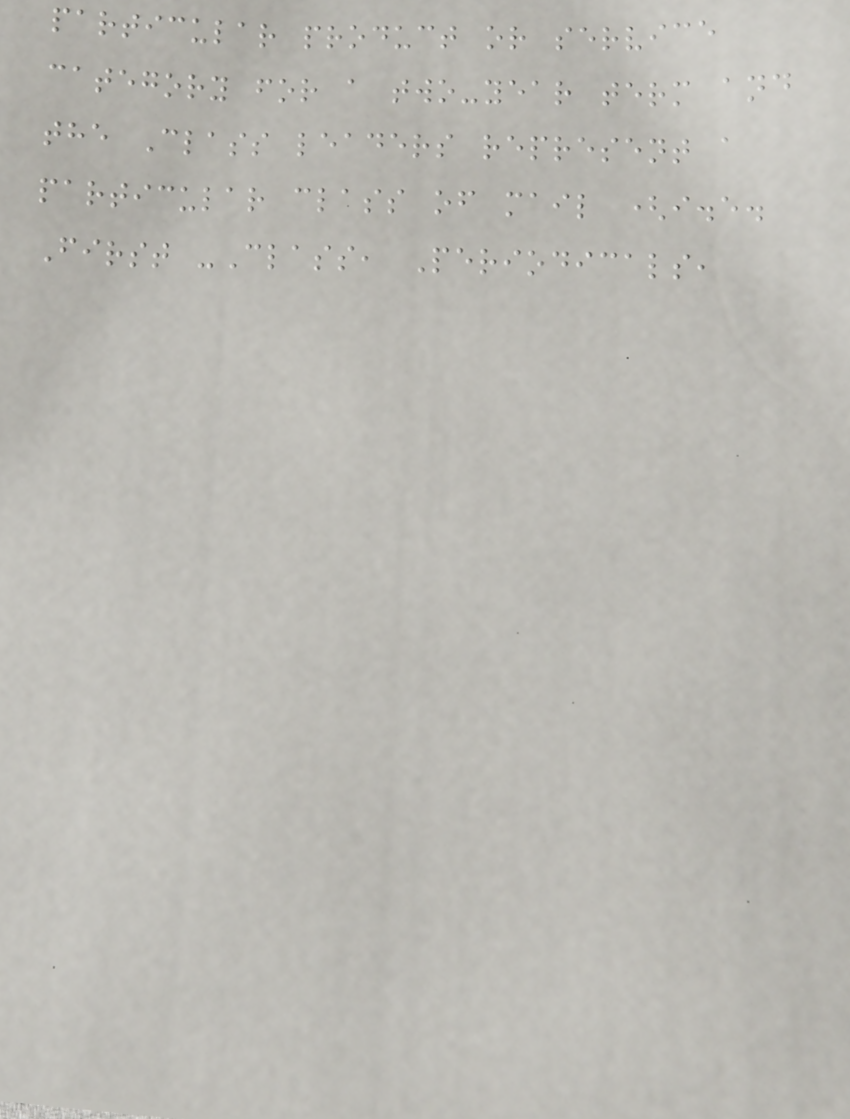particular product or service
category for a two-year term and
the Class leaders represent a
particular class of mail (i.e.
First -Class, Periodicals,
